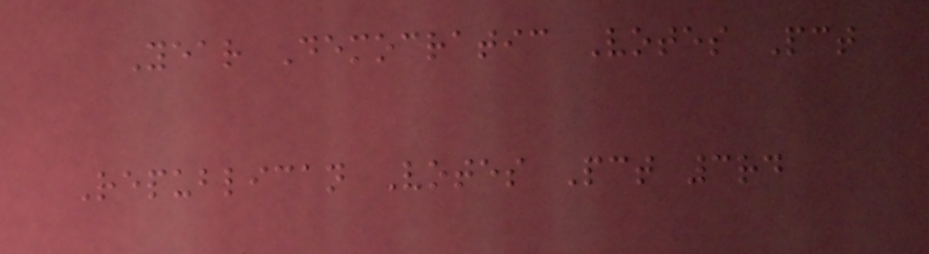Year Democratic Votes Pct
Republican Votes Pct 3rd
